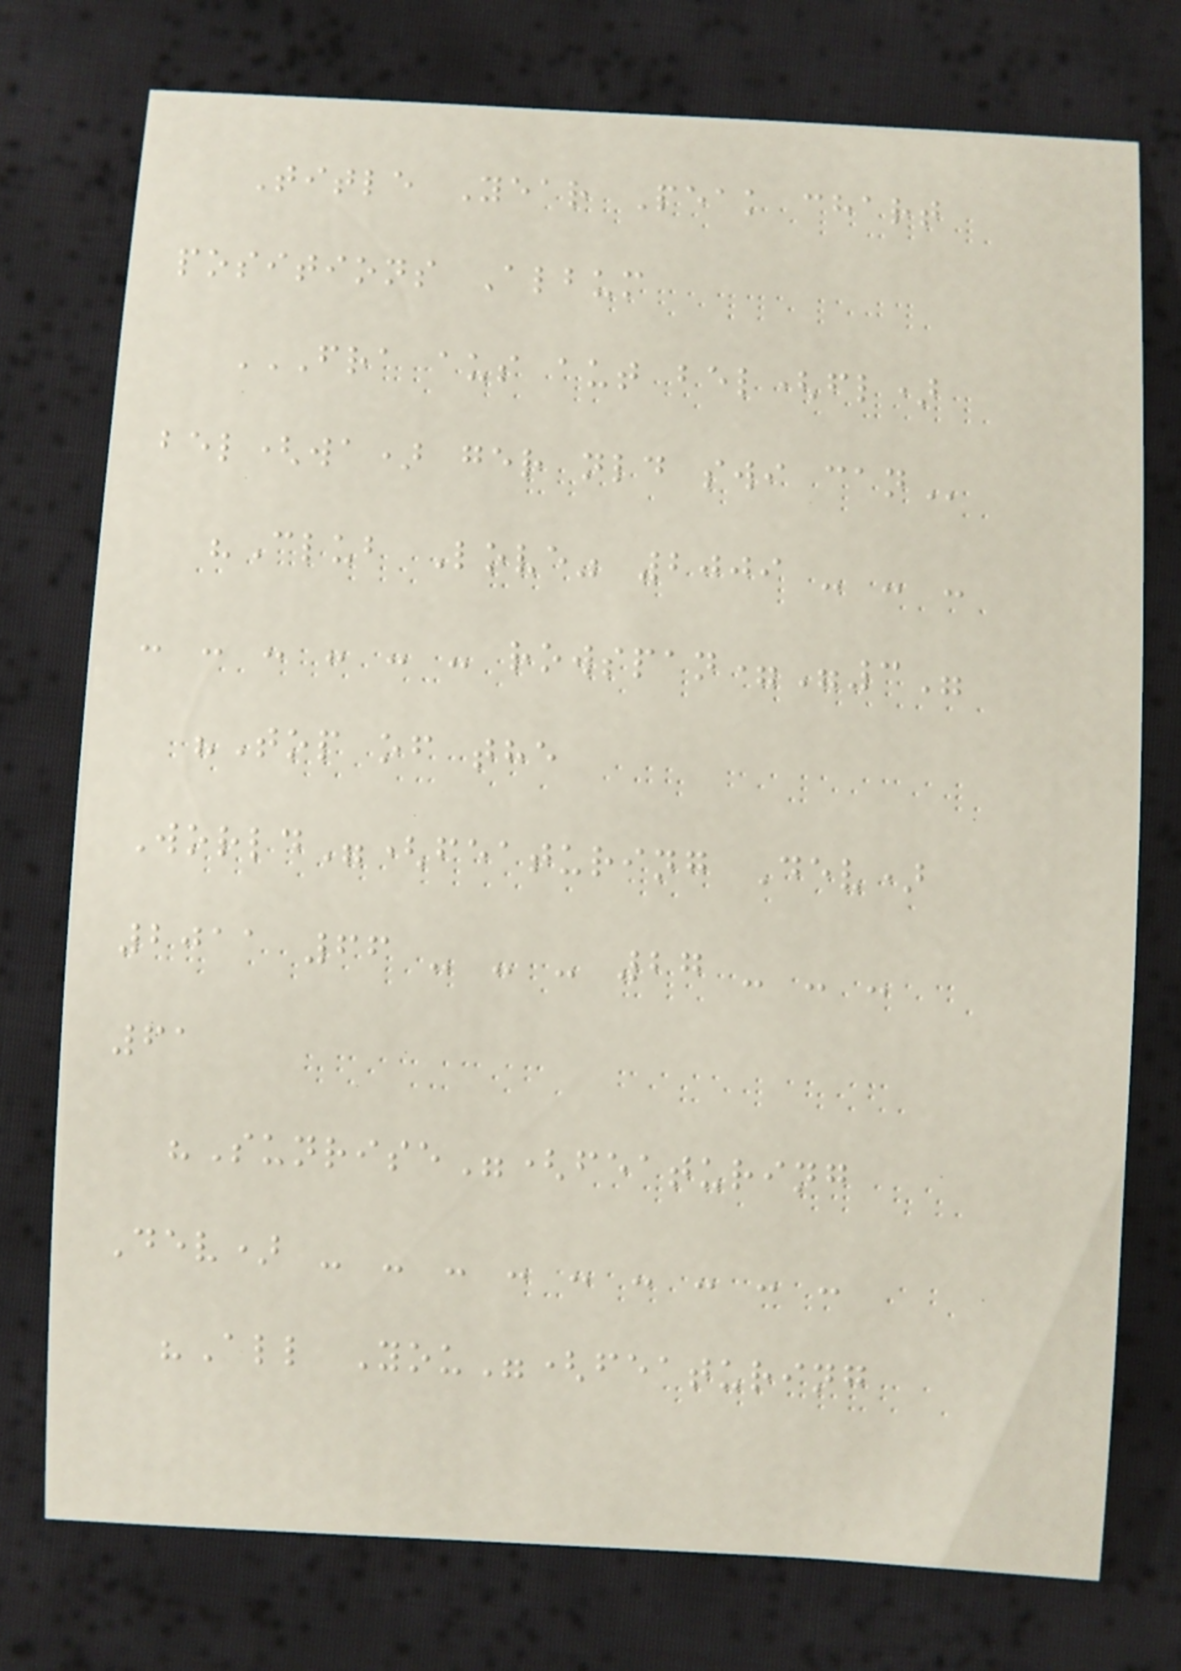Title Year Peak chart
positions Album
FRA AUS AUT BEL(FL)
BEL(WA) GER NLD SWI CAN
"Club Love" 2009 - - -
- - - - - - rowspan="3"
"Top of the
World"(featuring Dev)
2011 66 - - - 27 - - -
61
"Sunrise"(featuring
Dev) - - - - - - - - -
"All You"(featuring
